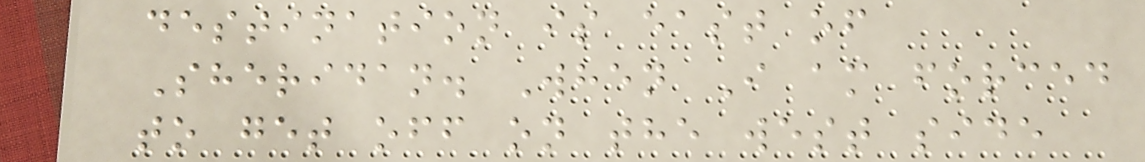destination is east of
Sheridan. When I am forced
to get off on the west side
